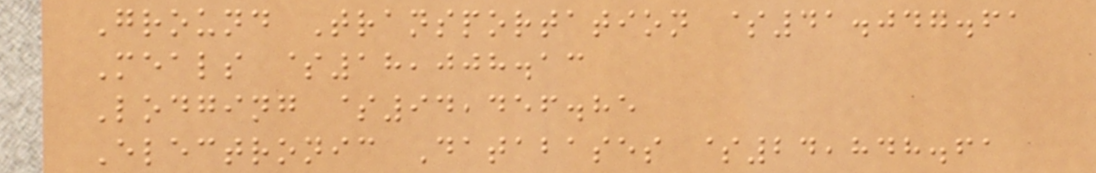Ground Transportation $41.047.61
Meals $18,008.13
Lodging $94,456.85
Electronic Databases $24,848.61
